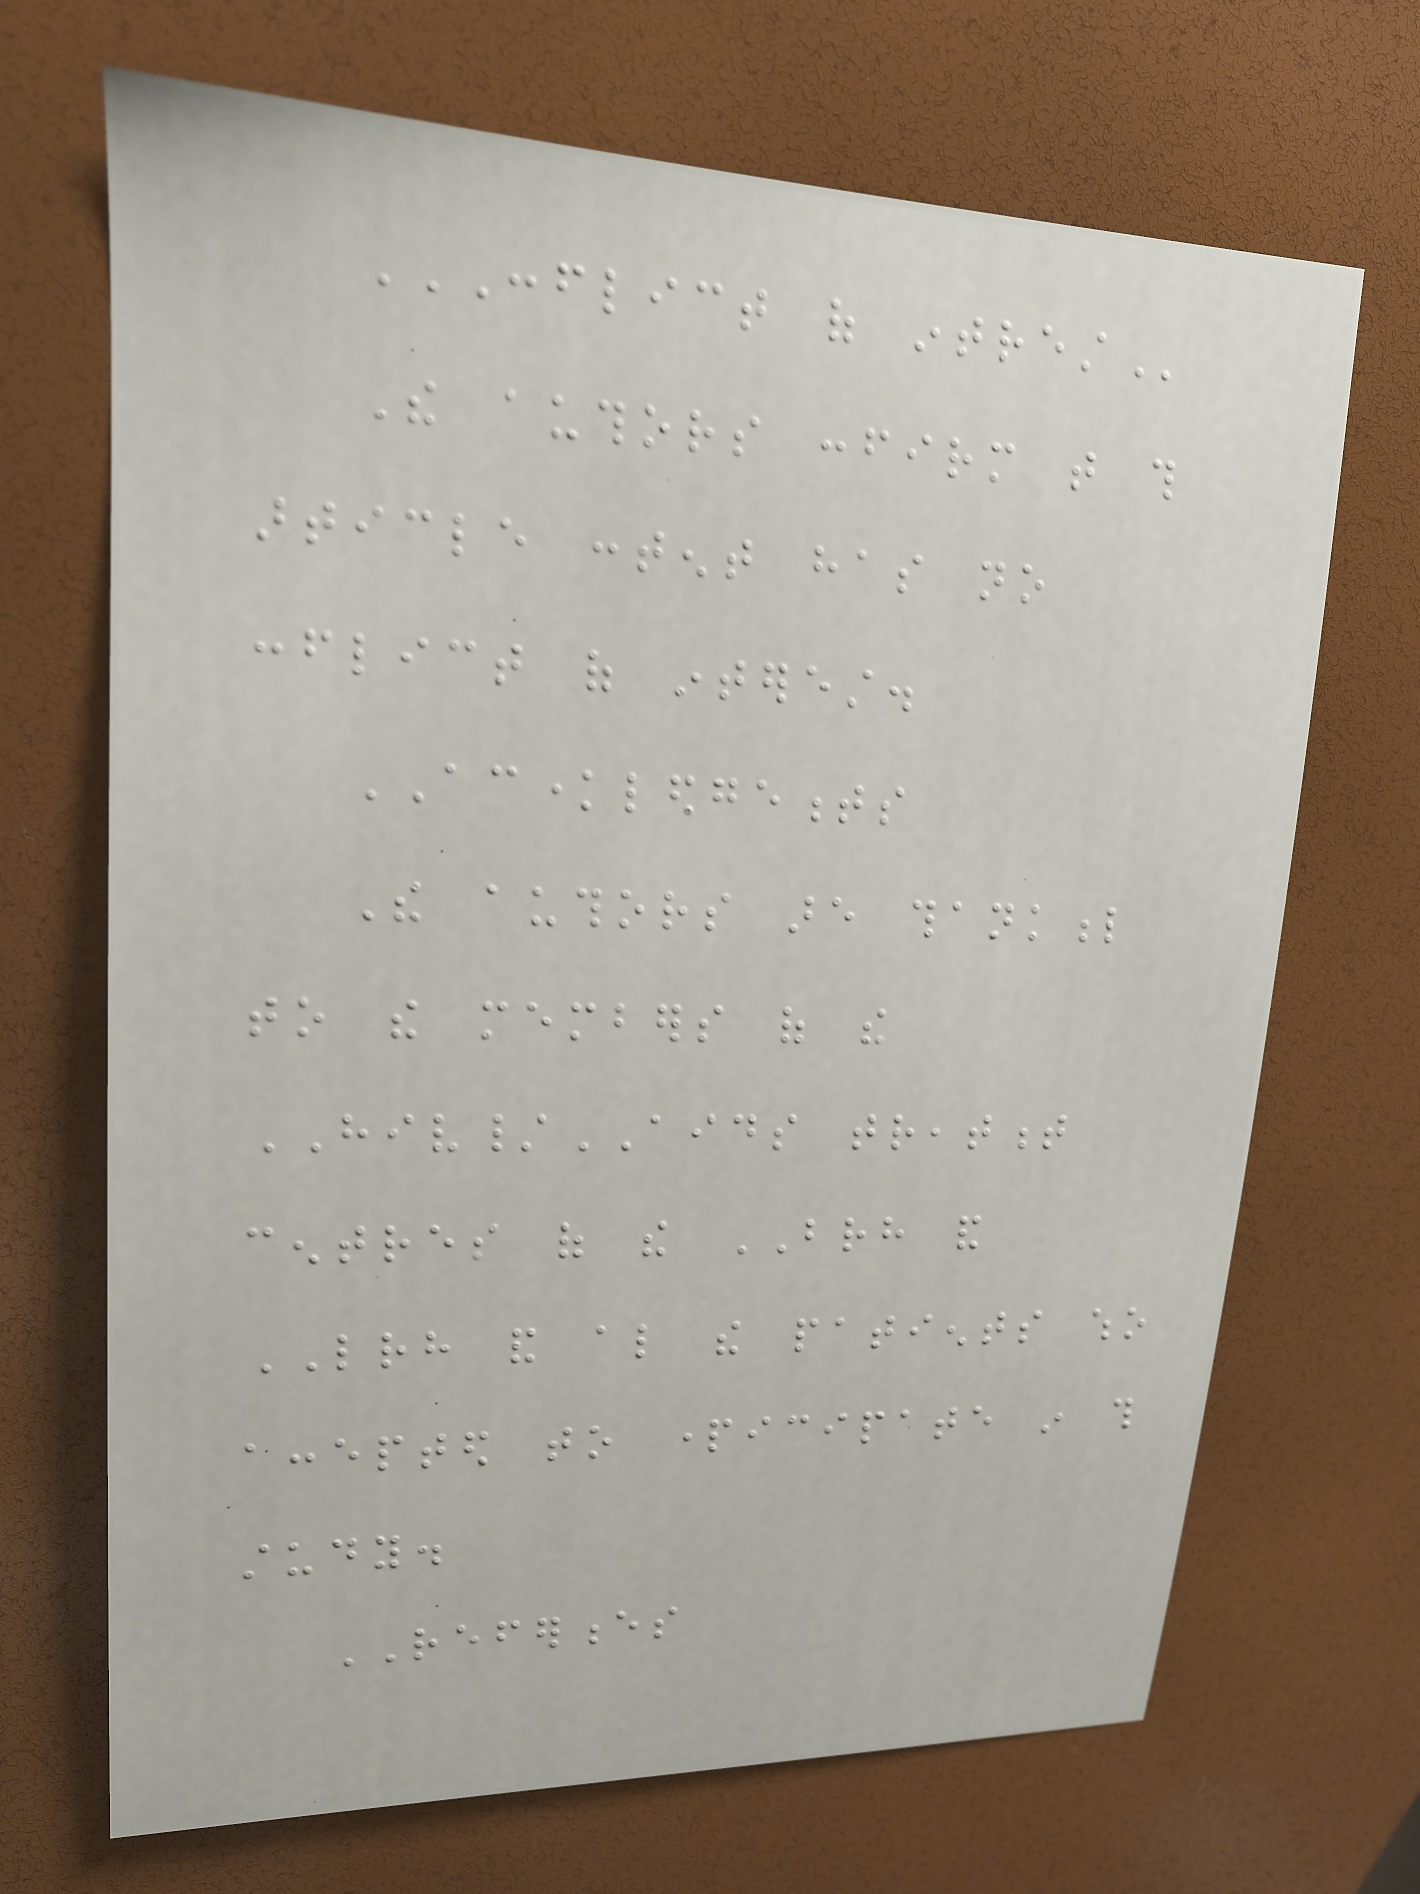CONFLICT OF INTREST
The authors confirm that this
article content has no
conflict of interest.
ACKNOWLEDGEMENTS
The authors are thankful
to the members of the
HIV/AIDS treatment
centres of the BRH and
LRH and also the patients who
accepted to participate in this
study.
REFERENCES
